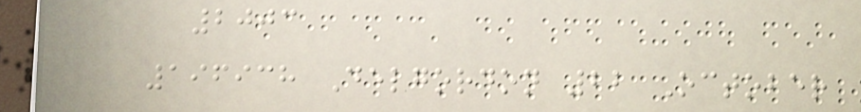2003
196938 Delgordon 22 October
